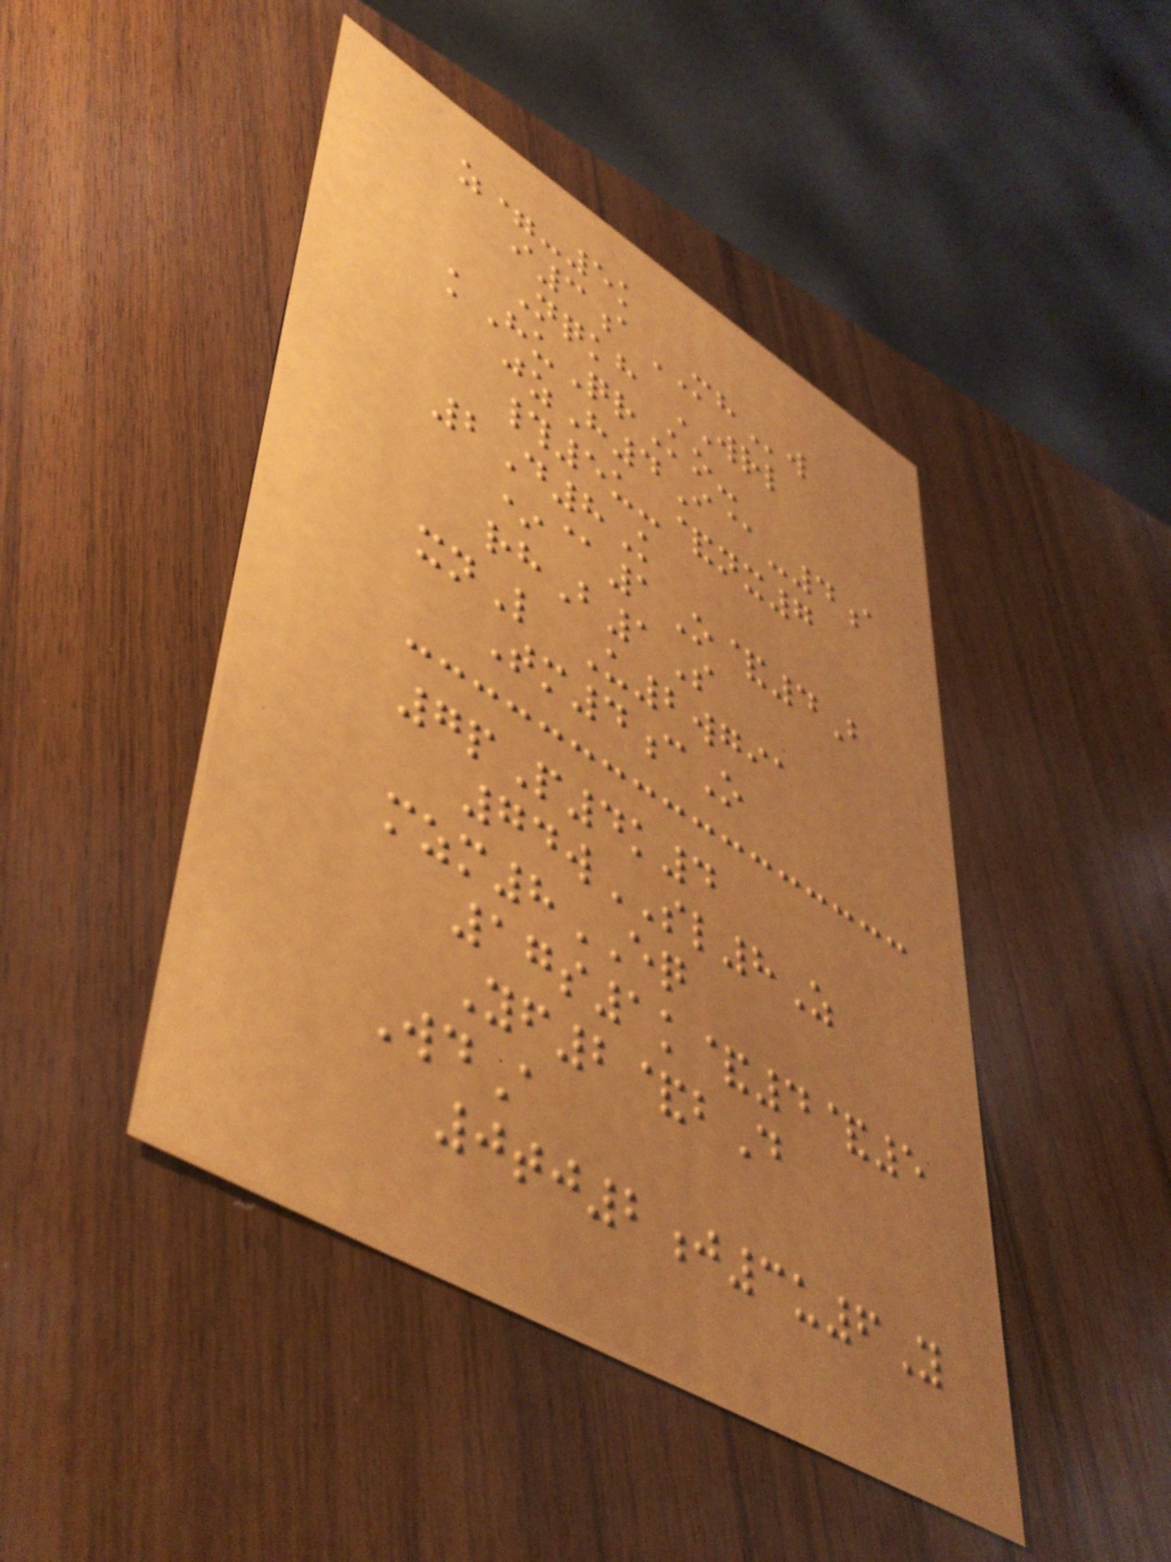z=-5k
i3aMHw
Nqkh WRL
kHuQrKo-
jzH4I@-4a
#5u-&nx7
2D8K
*@1O&4B
rhB1S
xnL U2wgia
Tm4cO
7pP4k4
74wSL8Z
mzm8EQ
17s1k&4&5
Yf2&bD
WdA
0tj2j3u6Y
